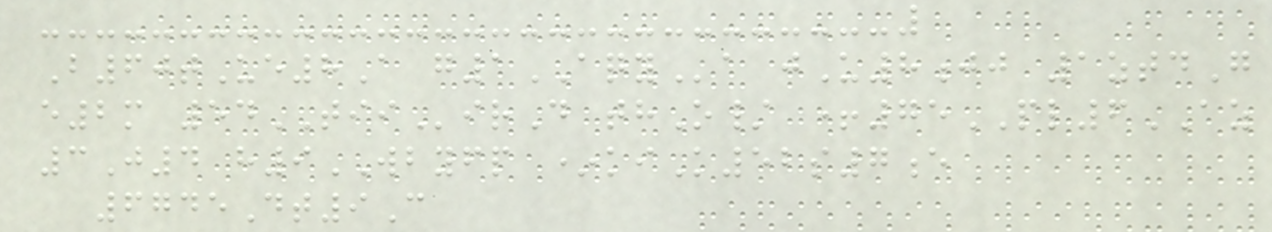B60tUe8A g1AQYa jU8jj 1ztdG
e2m 54TIIirD thO/ +75PL6AZ
3J4 h9WBYFP *kiK52s7e
6745Dt9C
